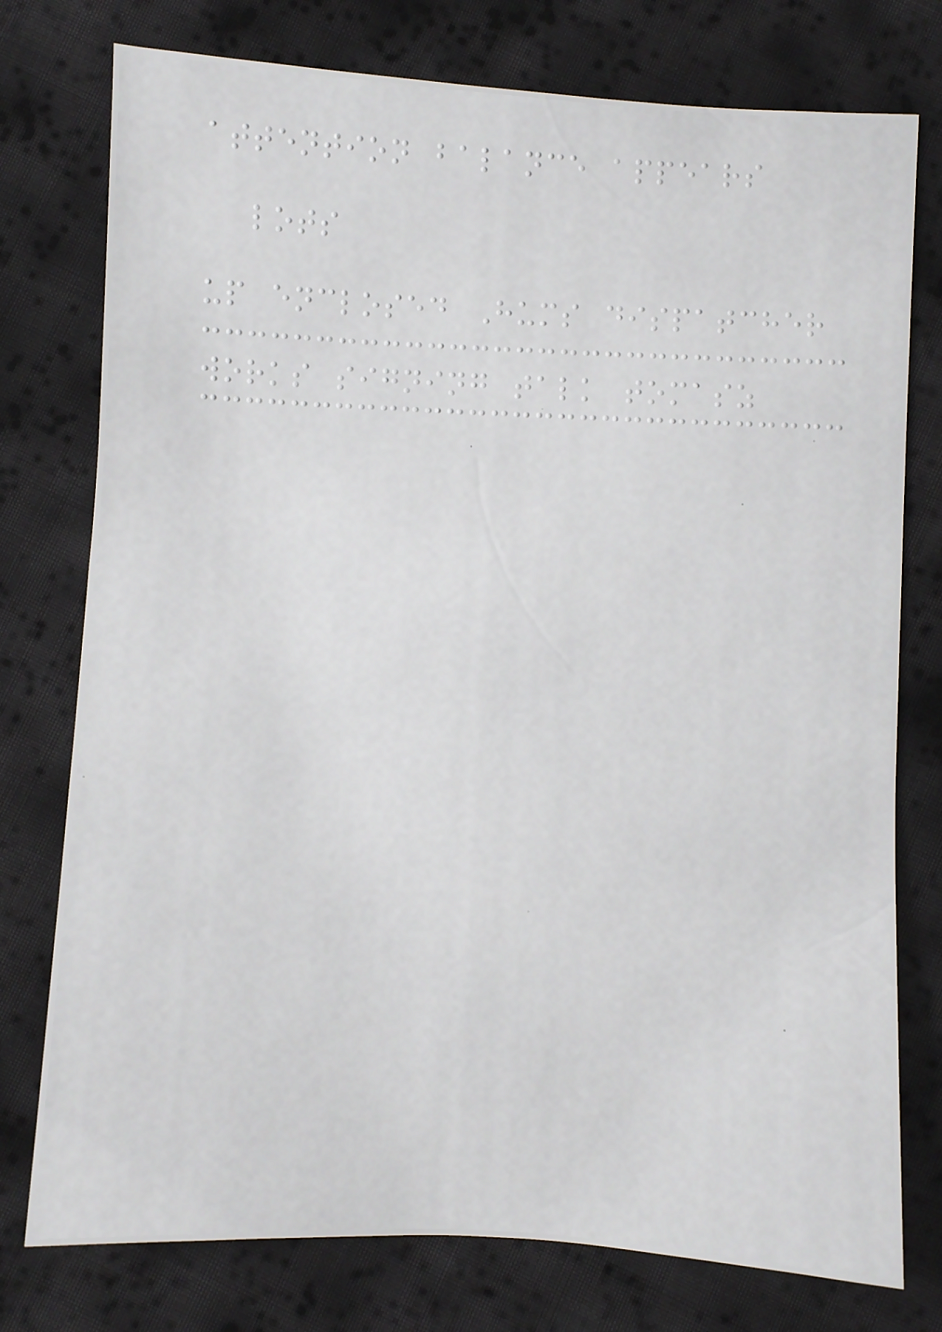attention balance appears
lots
up enclosed Hums dispatcher
works signing talk tomasz
